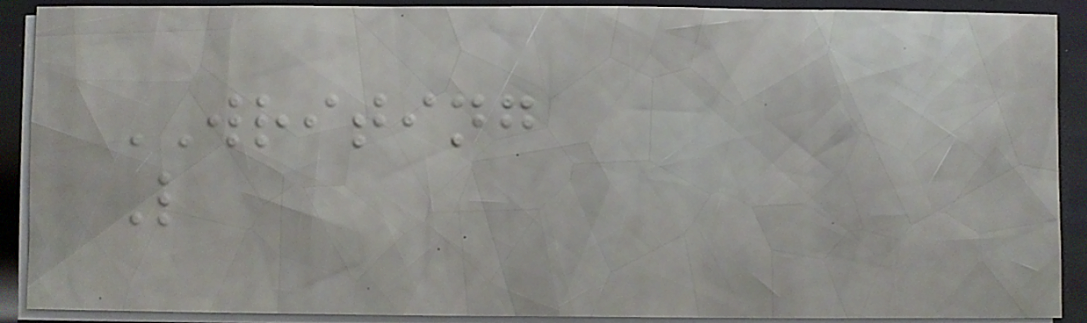WRITING
L
